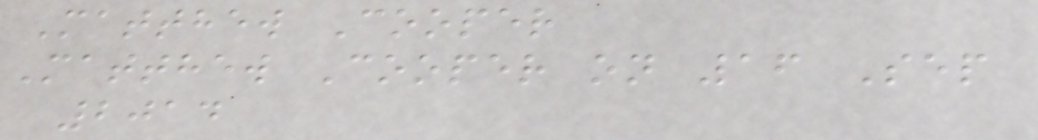Matthew Cooper
Matthew Cooper on 16 Sep
2014
